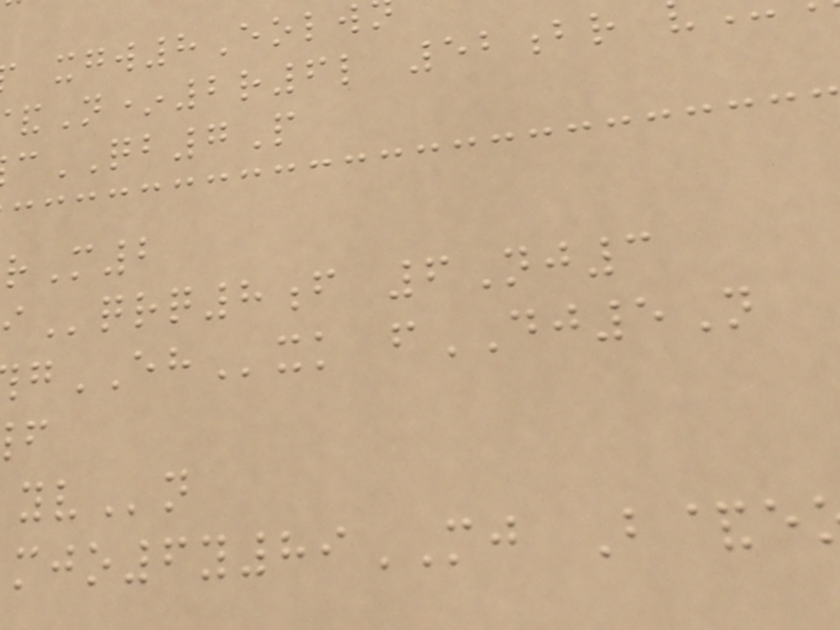xgw8Eolw
N*2r6l 52br
QB7P
rM2
qrq8f 6Nj3
gEHxk fDJ5N
mjo6y89MJ B&e
